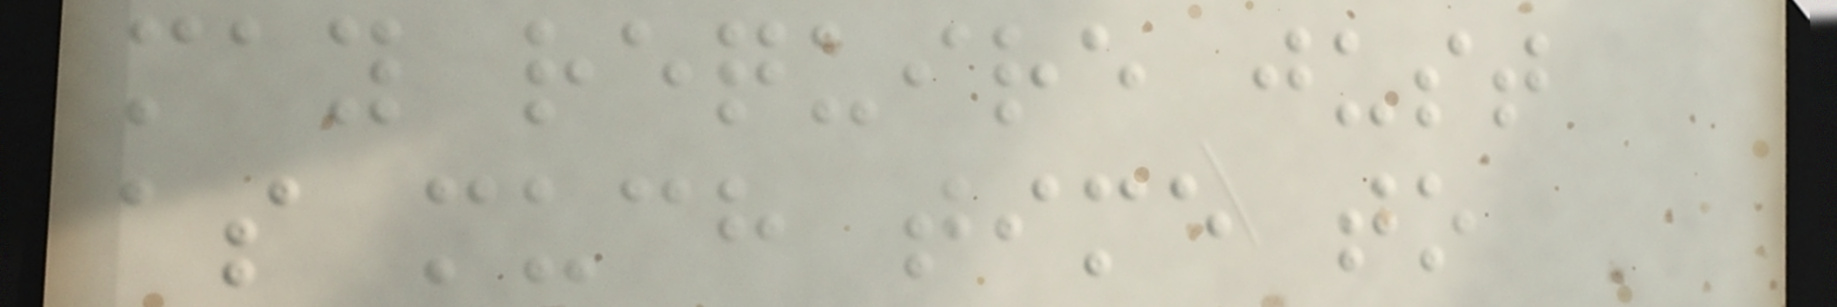may require just
as much time to
